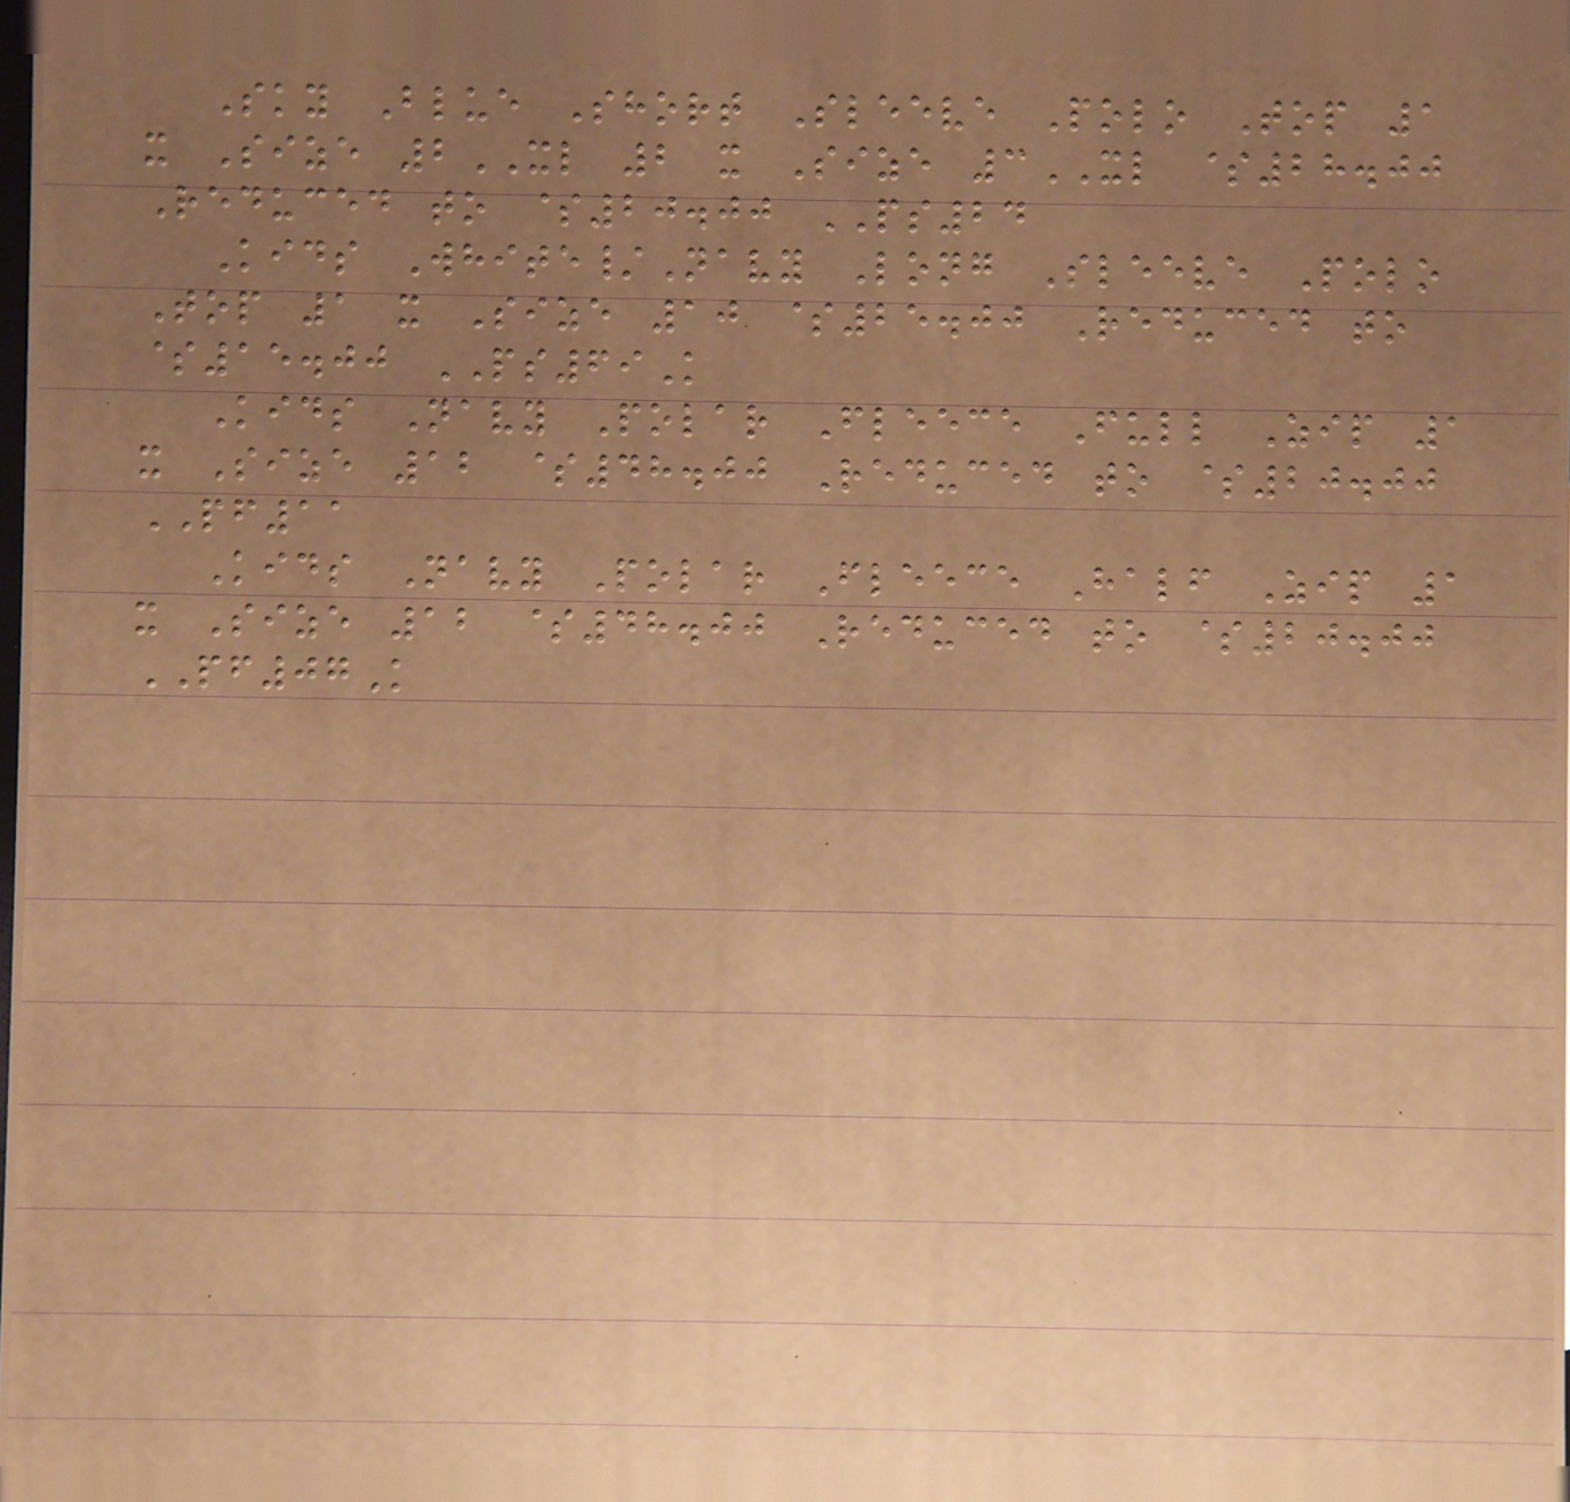Sky Blue Short Sleeve Polo Top 1
x Size 2XL 2 x Size 3XL $28.00
Reduced to $20.00 PS24
Kids White/Navy Long Sleeve Polo
Top 1 x Size 10 $25.00 Reduced to
$15.00 PS69K
Kids Navy Polar Fleece Full Zip 1
x Size 12 $48.00 Reduced to $20.00
PF11
Kids Navy Polar Fleece Half Zip 1
x Size 12 $48.00 Reduced to $20.00
PF07K
